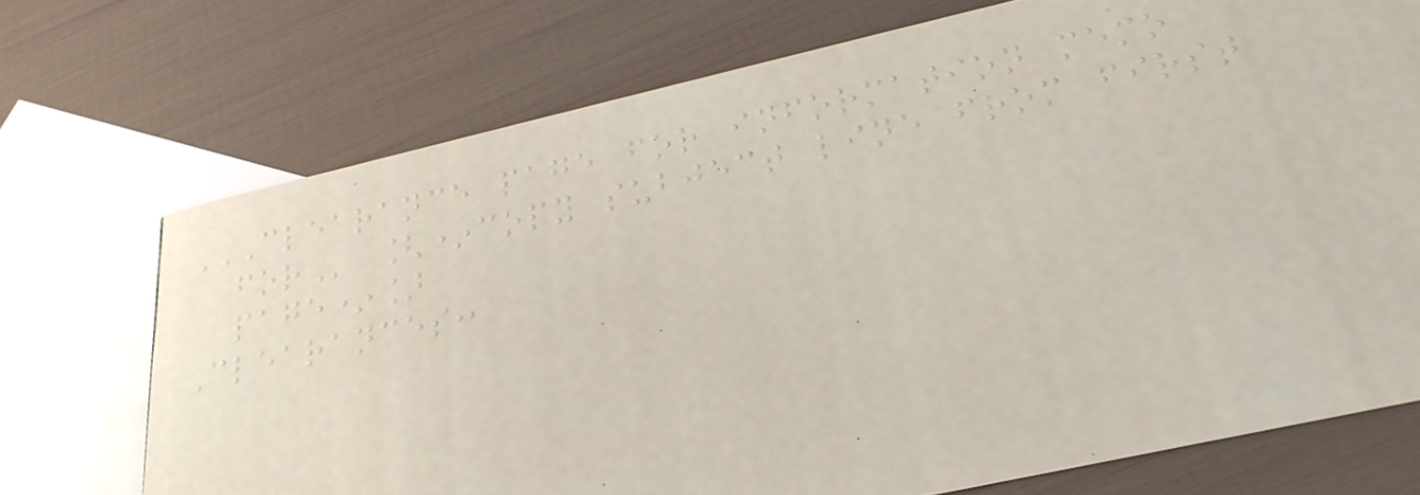CLEARANCE PAGE FOR INFORMATION MEMO
FOR [*copy subject line from first
page*]
Clearances:
